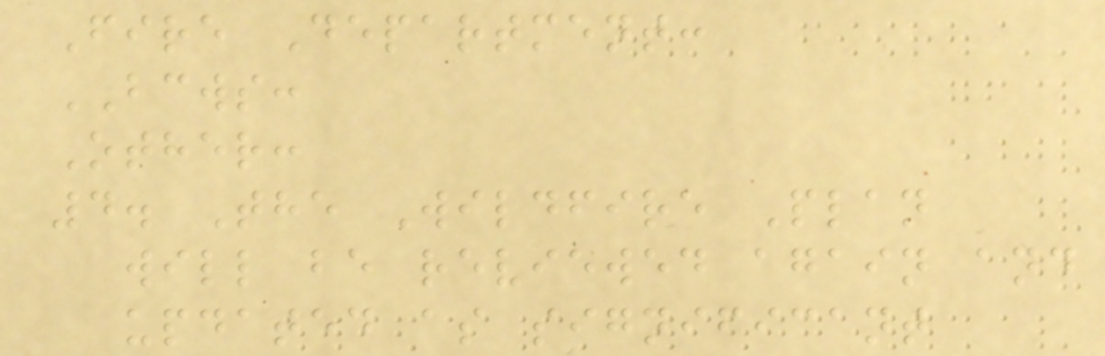Fire Department:
BCWS:
Other:
4. The Wildfire Plan
will be reviewed again and
updated as significant
